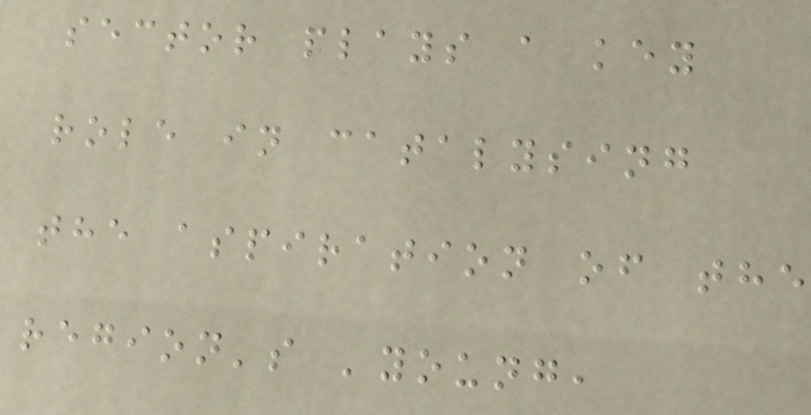sector plays a key
role in catalysing
the aspiration of the
region's 'young,
